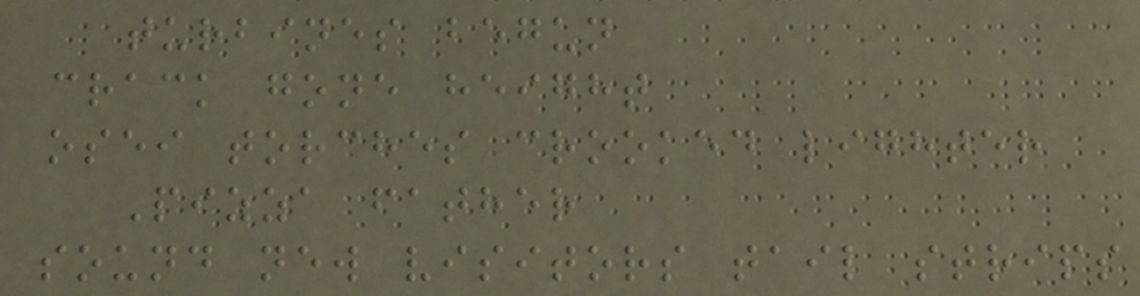turbines begun
crack gone height
osei torches crooked lighter
Pizza father
sound new visitors tail strips
